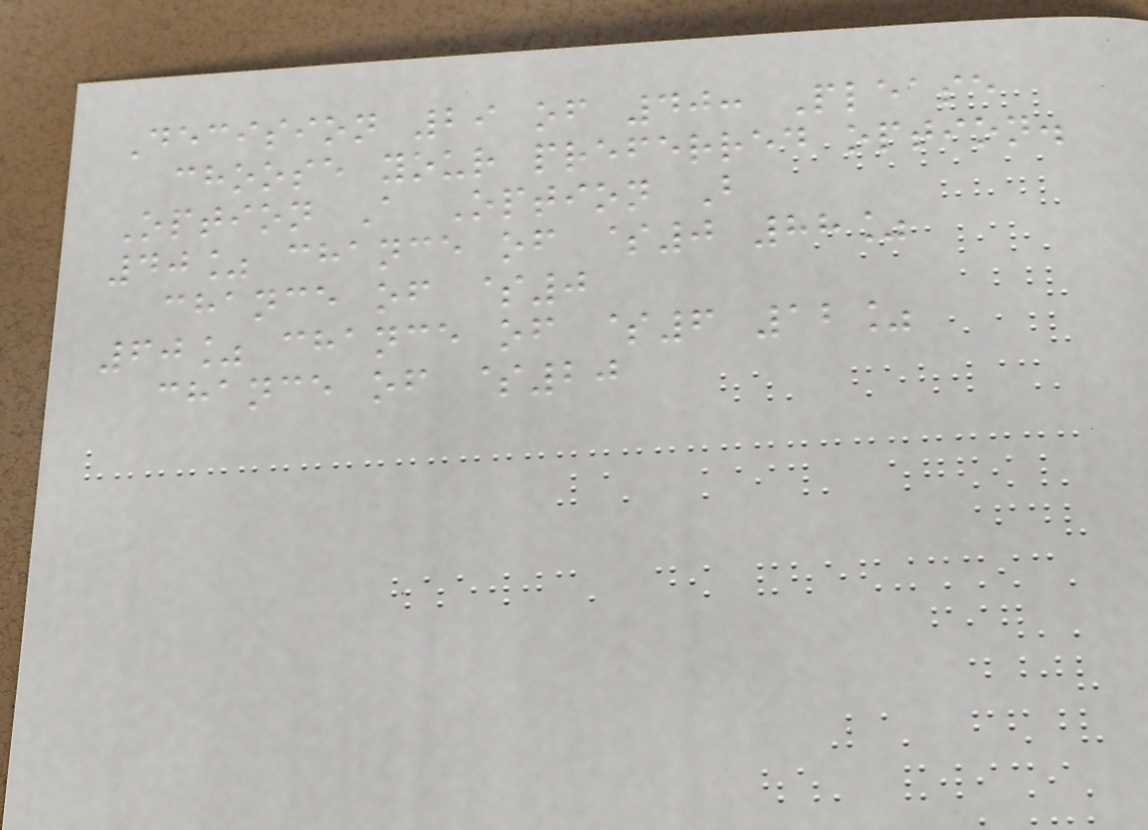Decision 29 of 40: Please
choose your preferred option.
Option A Option B
40% chance of $0 88%
chance of $0
60% chance of $6 12%
chance of $20
